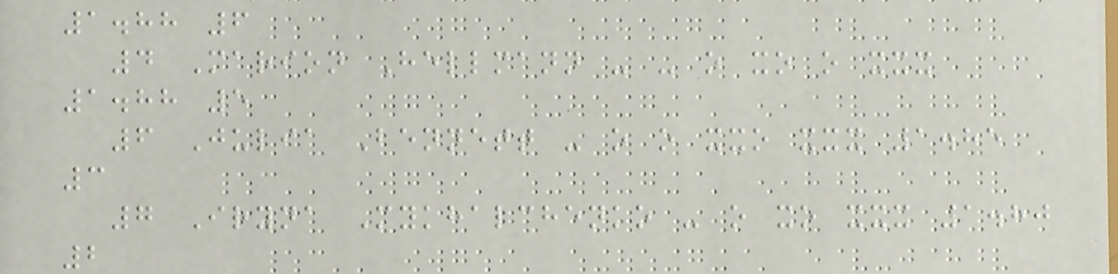1.88 6
4 Marion Hellmann - - o xo o xxx
1.88 5
6 Julia Bennett - o o xxo xxx 1.85
3
7 Iryna Mykhalchenko - o xo xxx 1.80
2
